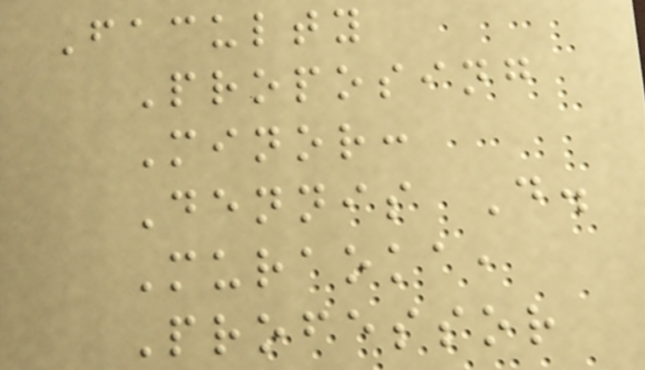Faculty
Proposing
Minor:
Dennis D.
Muraoka,
Professor
